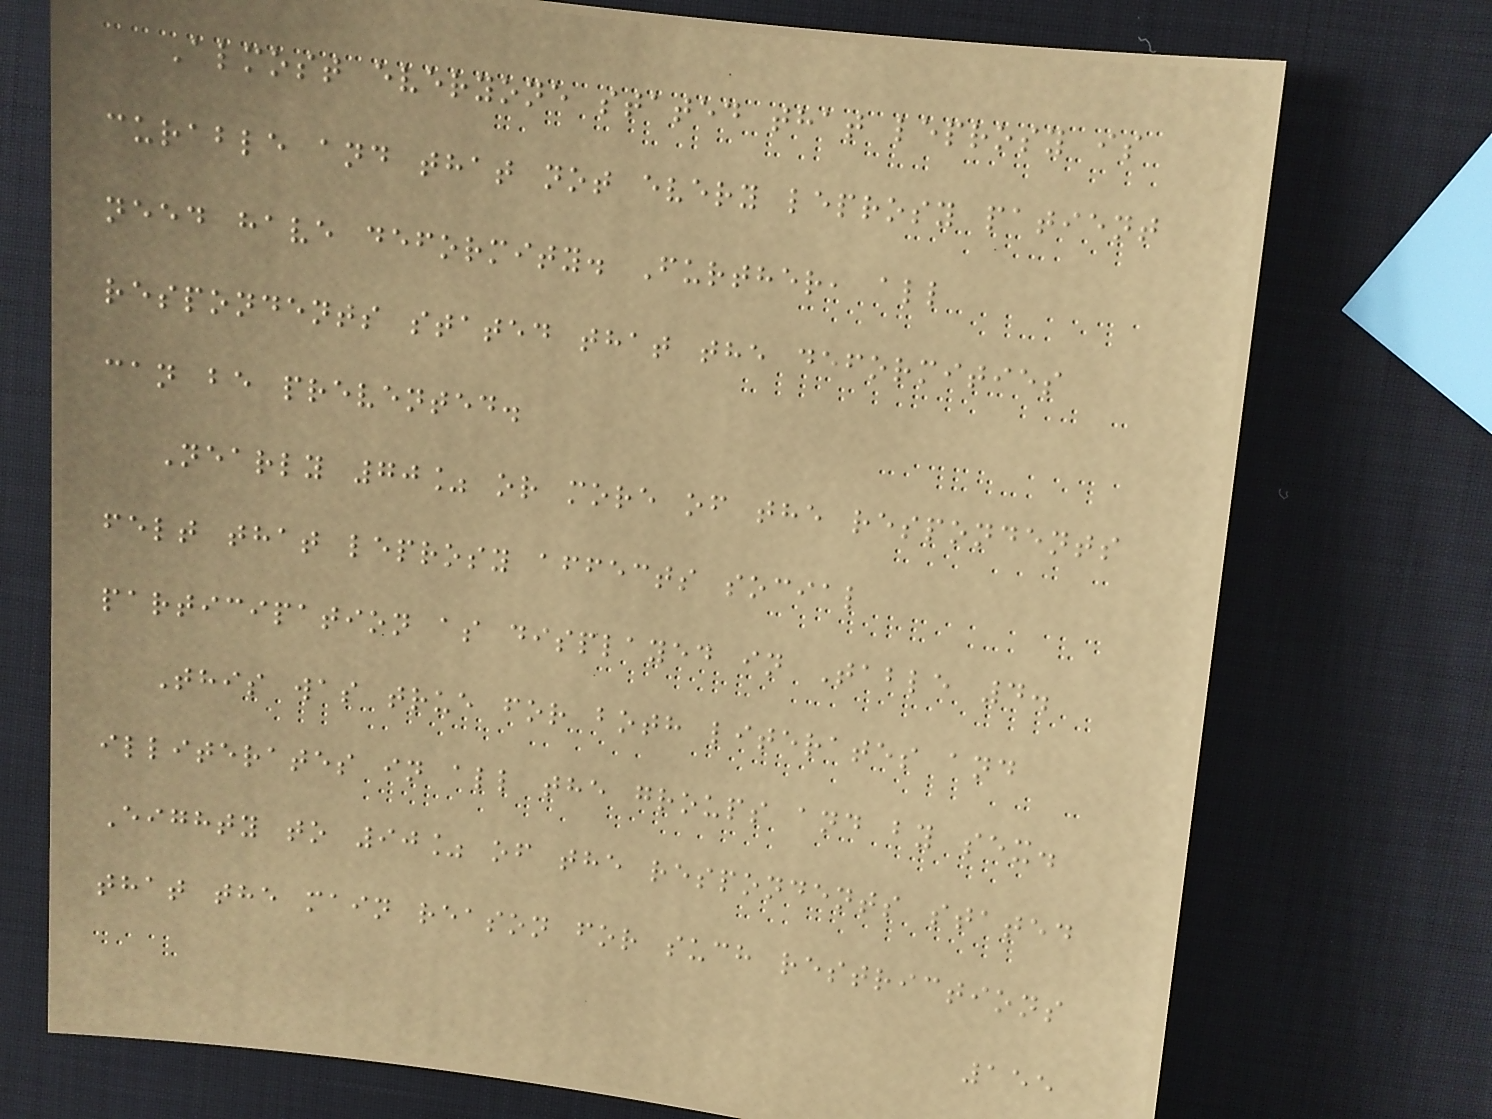Almost everyone stated that leprosy is
curable and that not every leprosy patient
need have deformity. Further, all
respondents stated that the deformities
can be prevented.
Nearly 70% or more of the respondents
felt that leprosy affects social
participation as displayed in Table 4.
This was true for both literates and
illiterates in all the groups and by sex.
Eighty to 90% of the respondents stated
that the main reason for such restrictions
155
